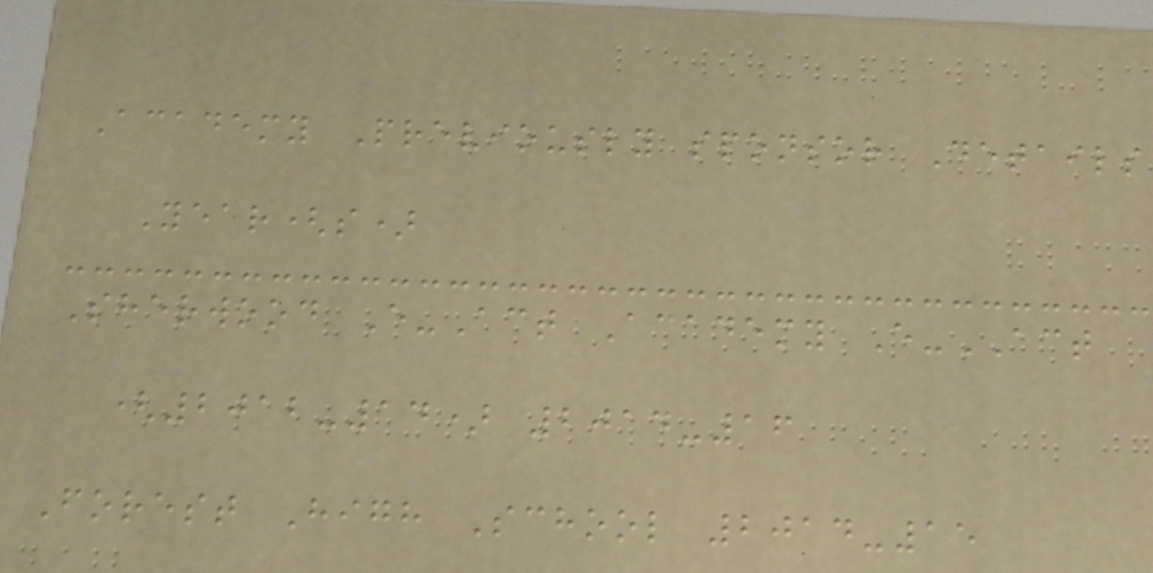Academy Previously sponsor Details
Year(s)
Sherwood E-Act Academy E-ACT
(2012-14) 2014-16
Forest High School 2014-15
